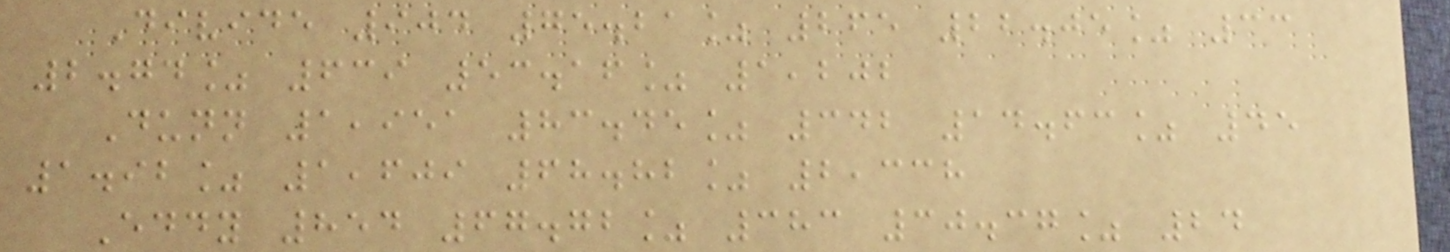Divide 904 75.21% 265 22.05% 33
2.74% 639 53.16% 1,202
Dunn 1,951 83.45% 342 14.63% 45
1.92% 1,609 68.82% 2,338
Eddy 854 67.72% 383 30.37% 24
